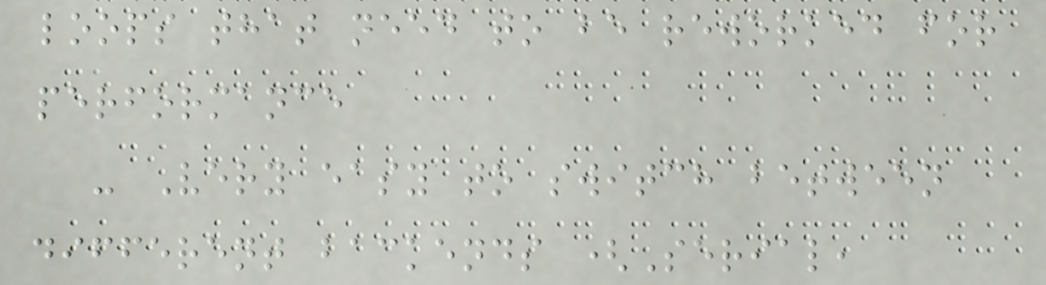loops that need to be reworked for
performance
- Very easy to switch between
different backends (Serial,
